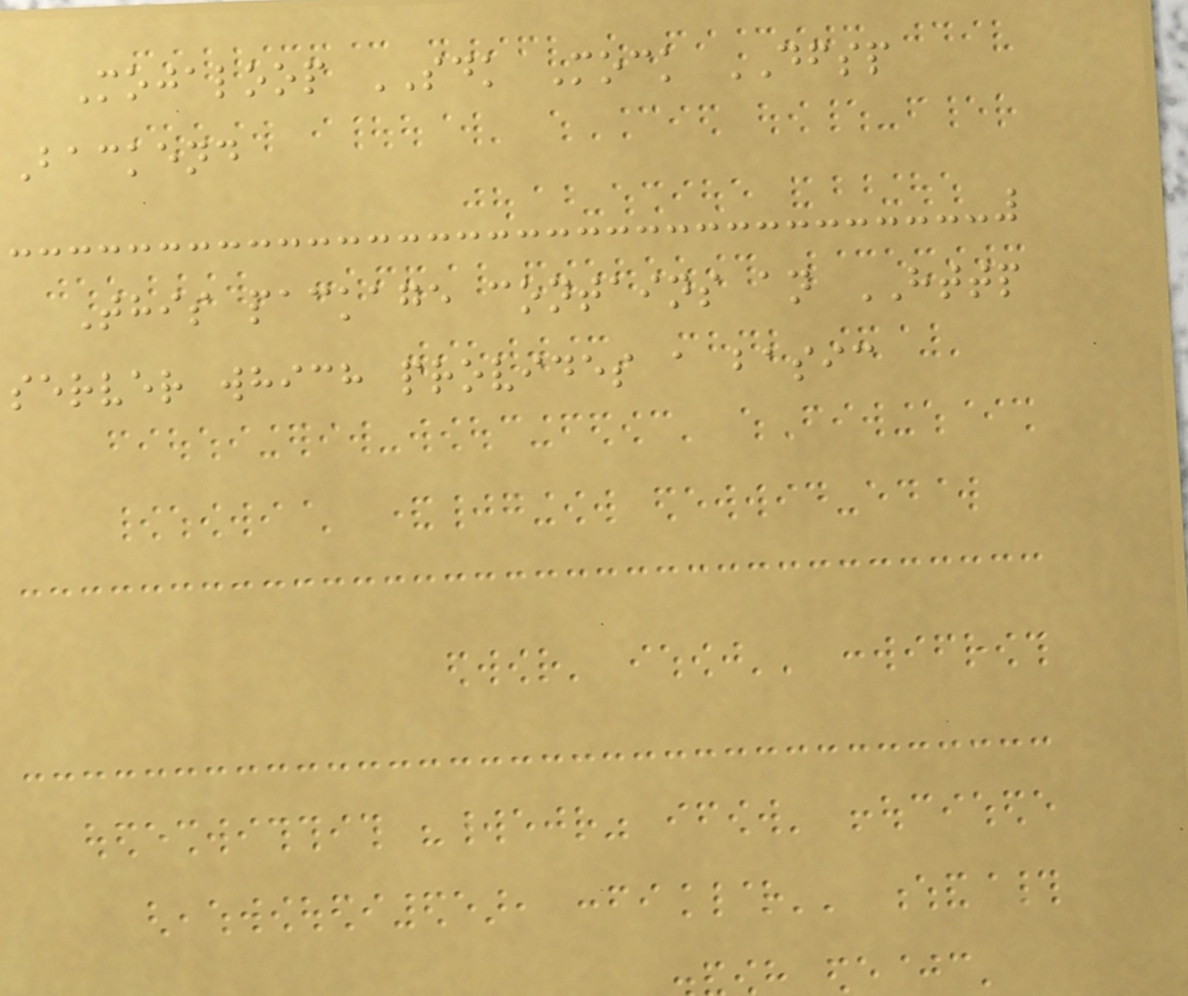Mojaloop SDK Mock DFSP
Backend
This package contains an HTTP
server which provides a basic
